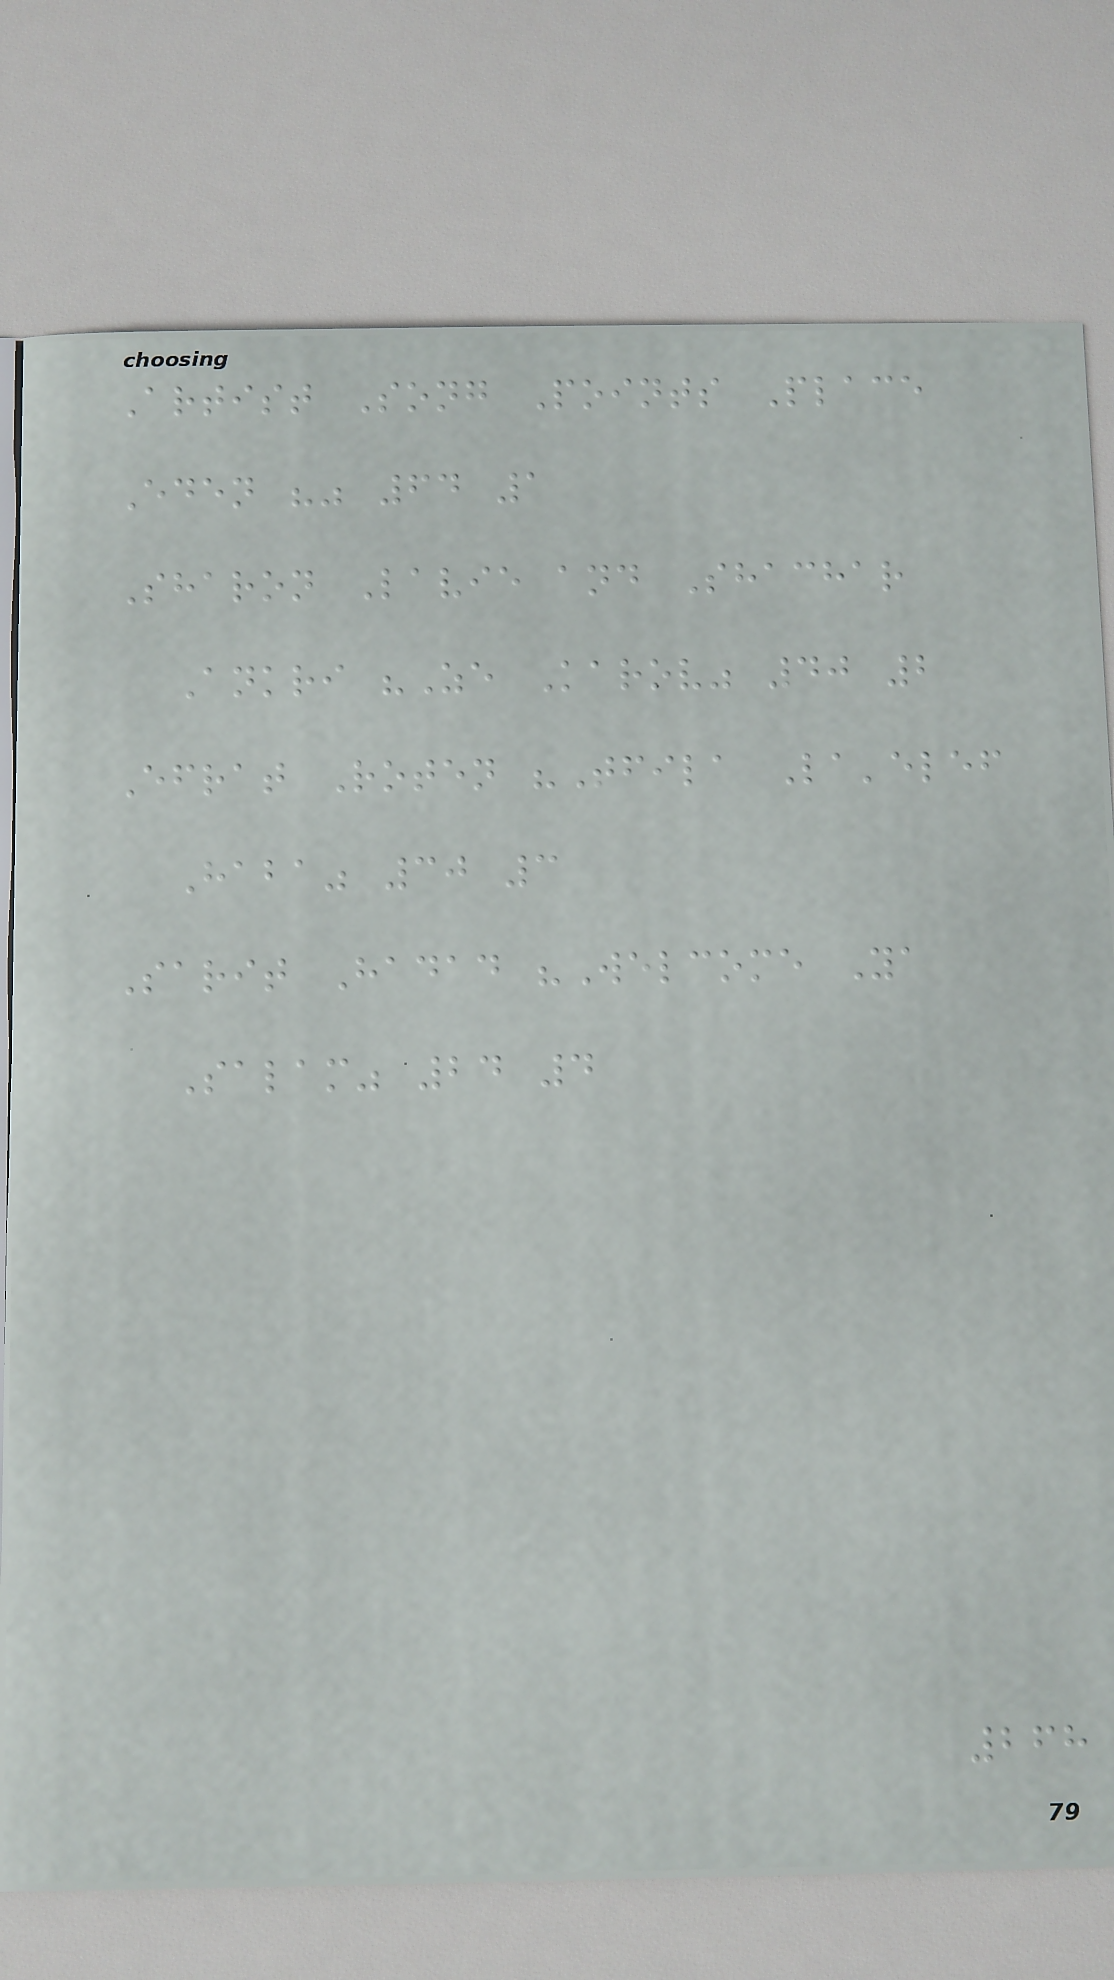Artist Song Points Place
Eden "" 64 1
Sharon Lavie and Shachar
Ankri "Ze Karov" 40 2
Efrat Roten "Tfila La'elef
Haba" 30 3
Sarit Hadad "Welcome Ya
Salam" 24 4
268
